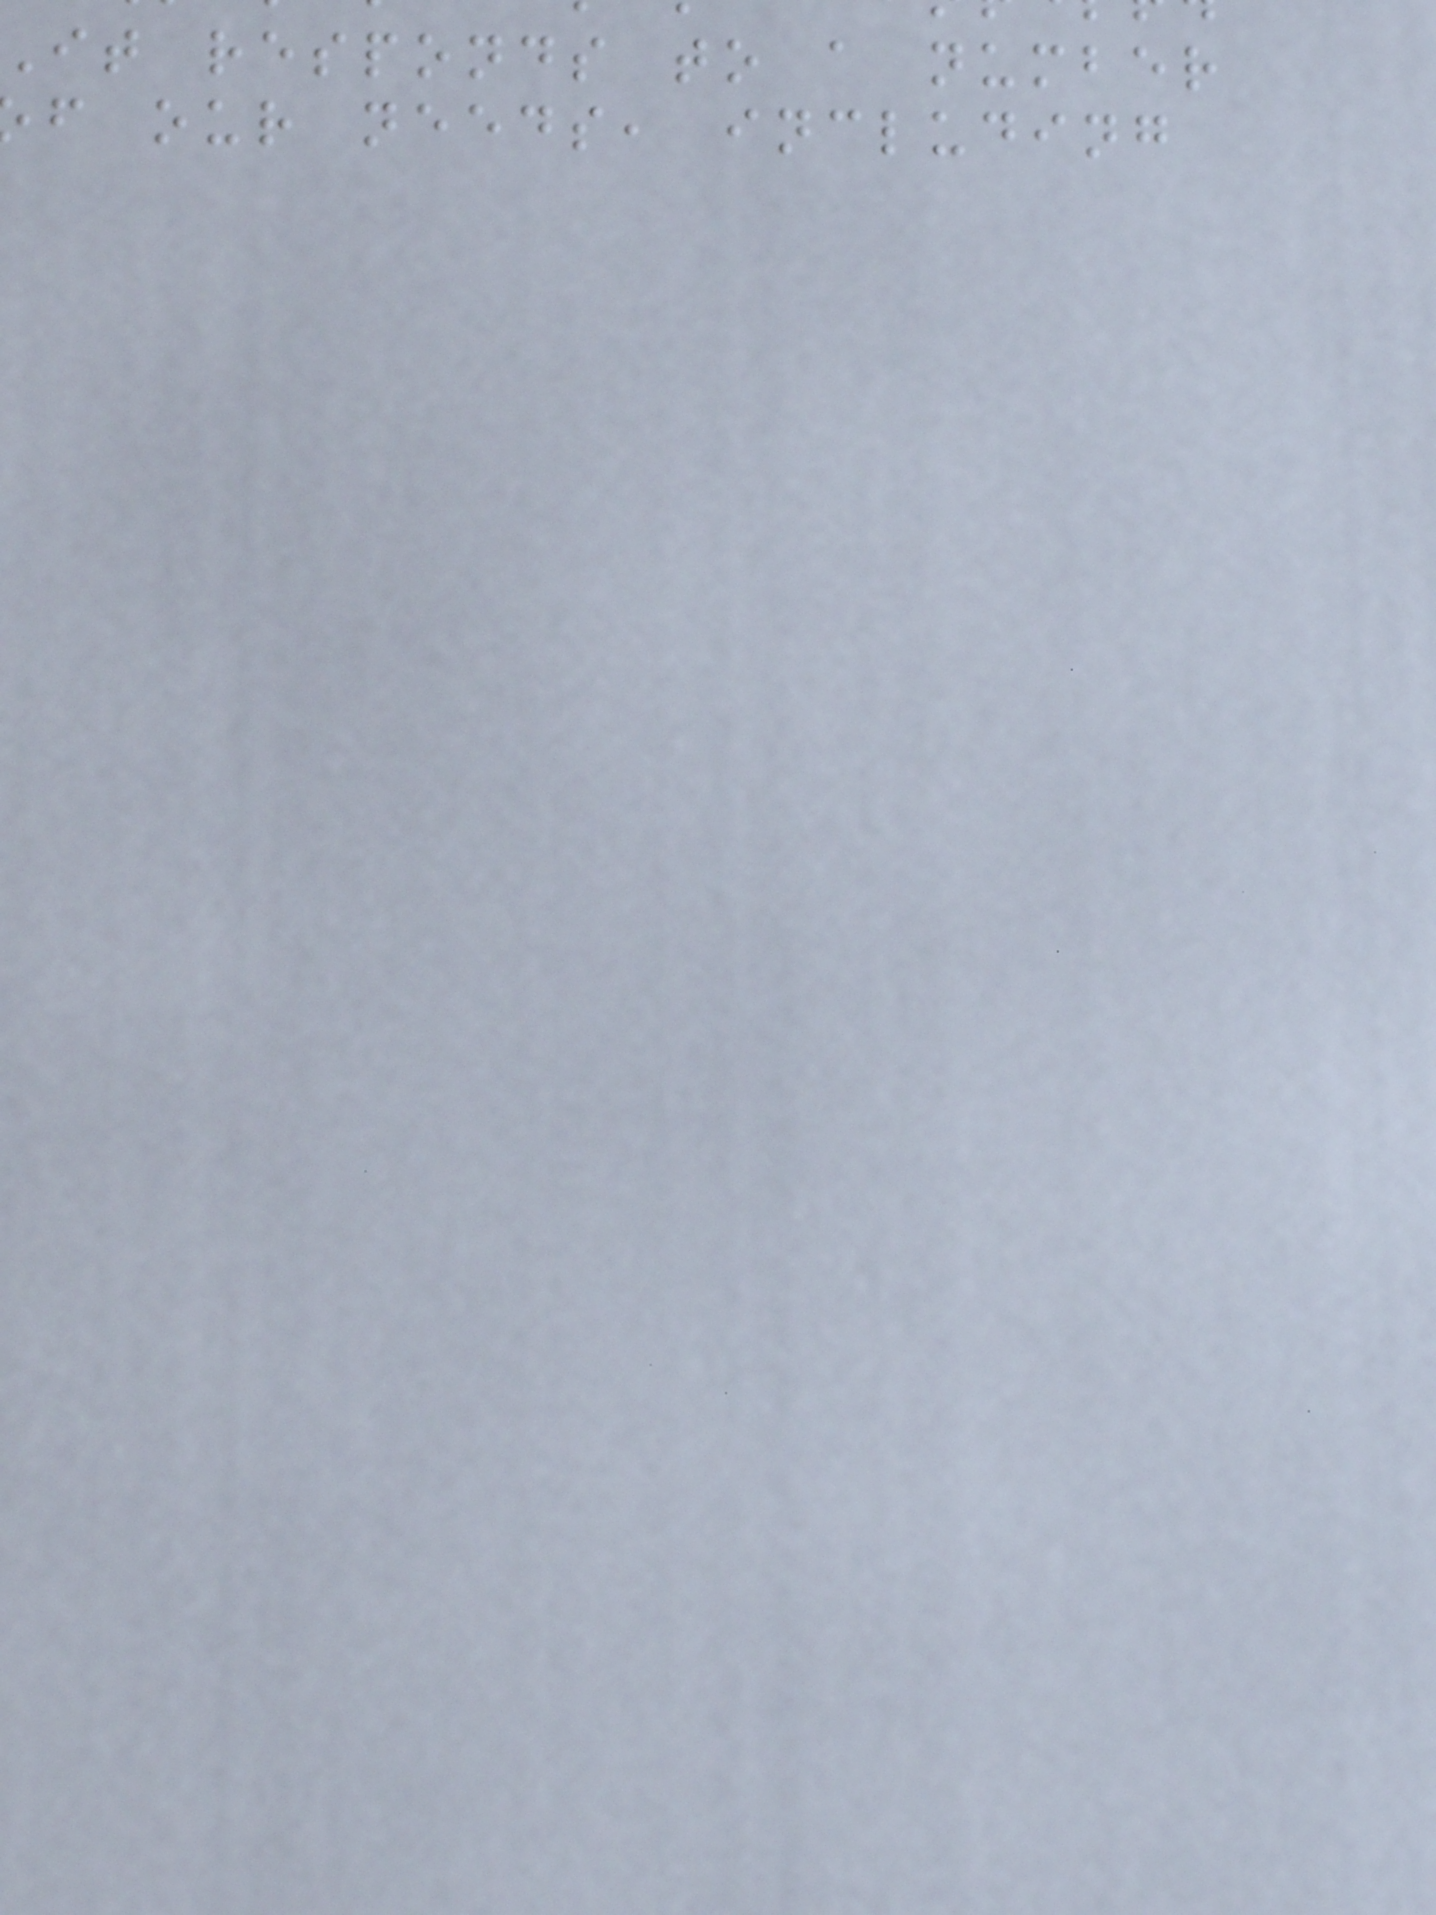it responds to a number
f our needs, including
